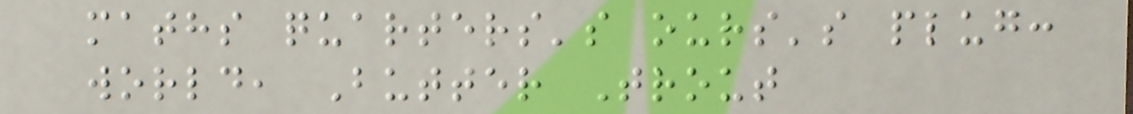maths quarters's ours's plug:
world, Butter Trout
